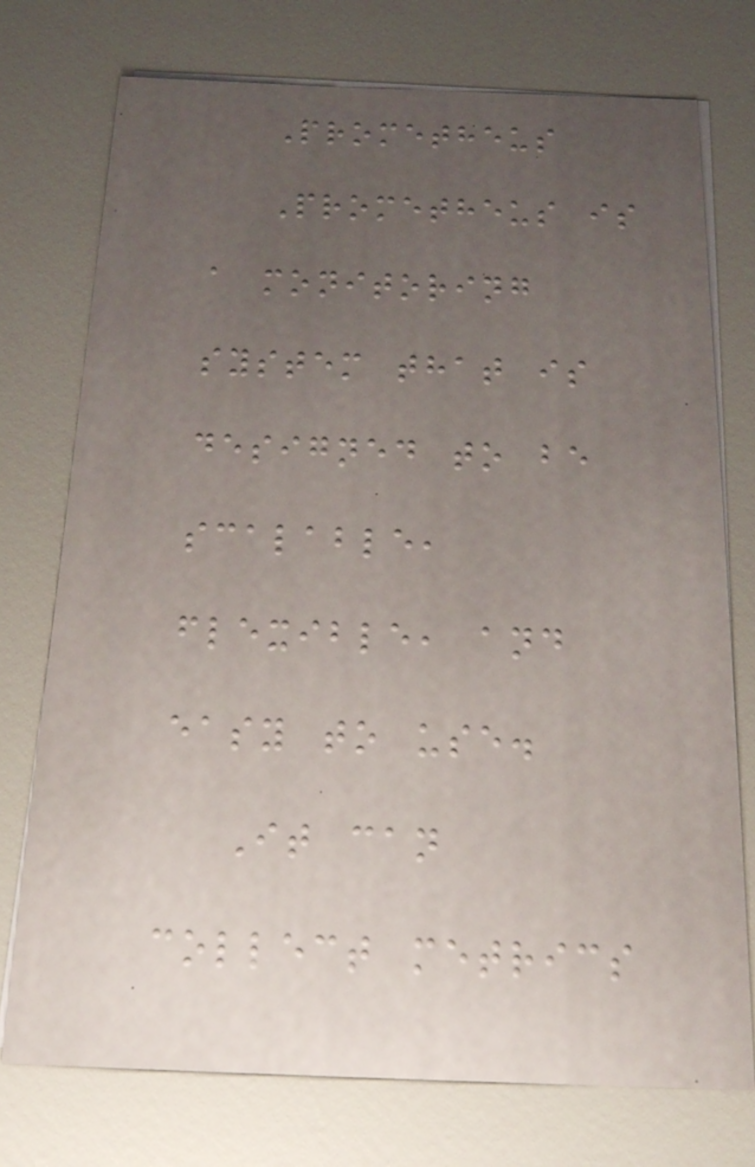Prometheus
Prometheus is
a monitoring
system that is
designed to be
scalable,
flexible, and
easy to use.
It can
collect metrics
